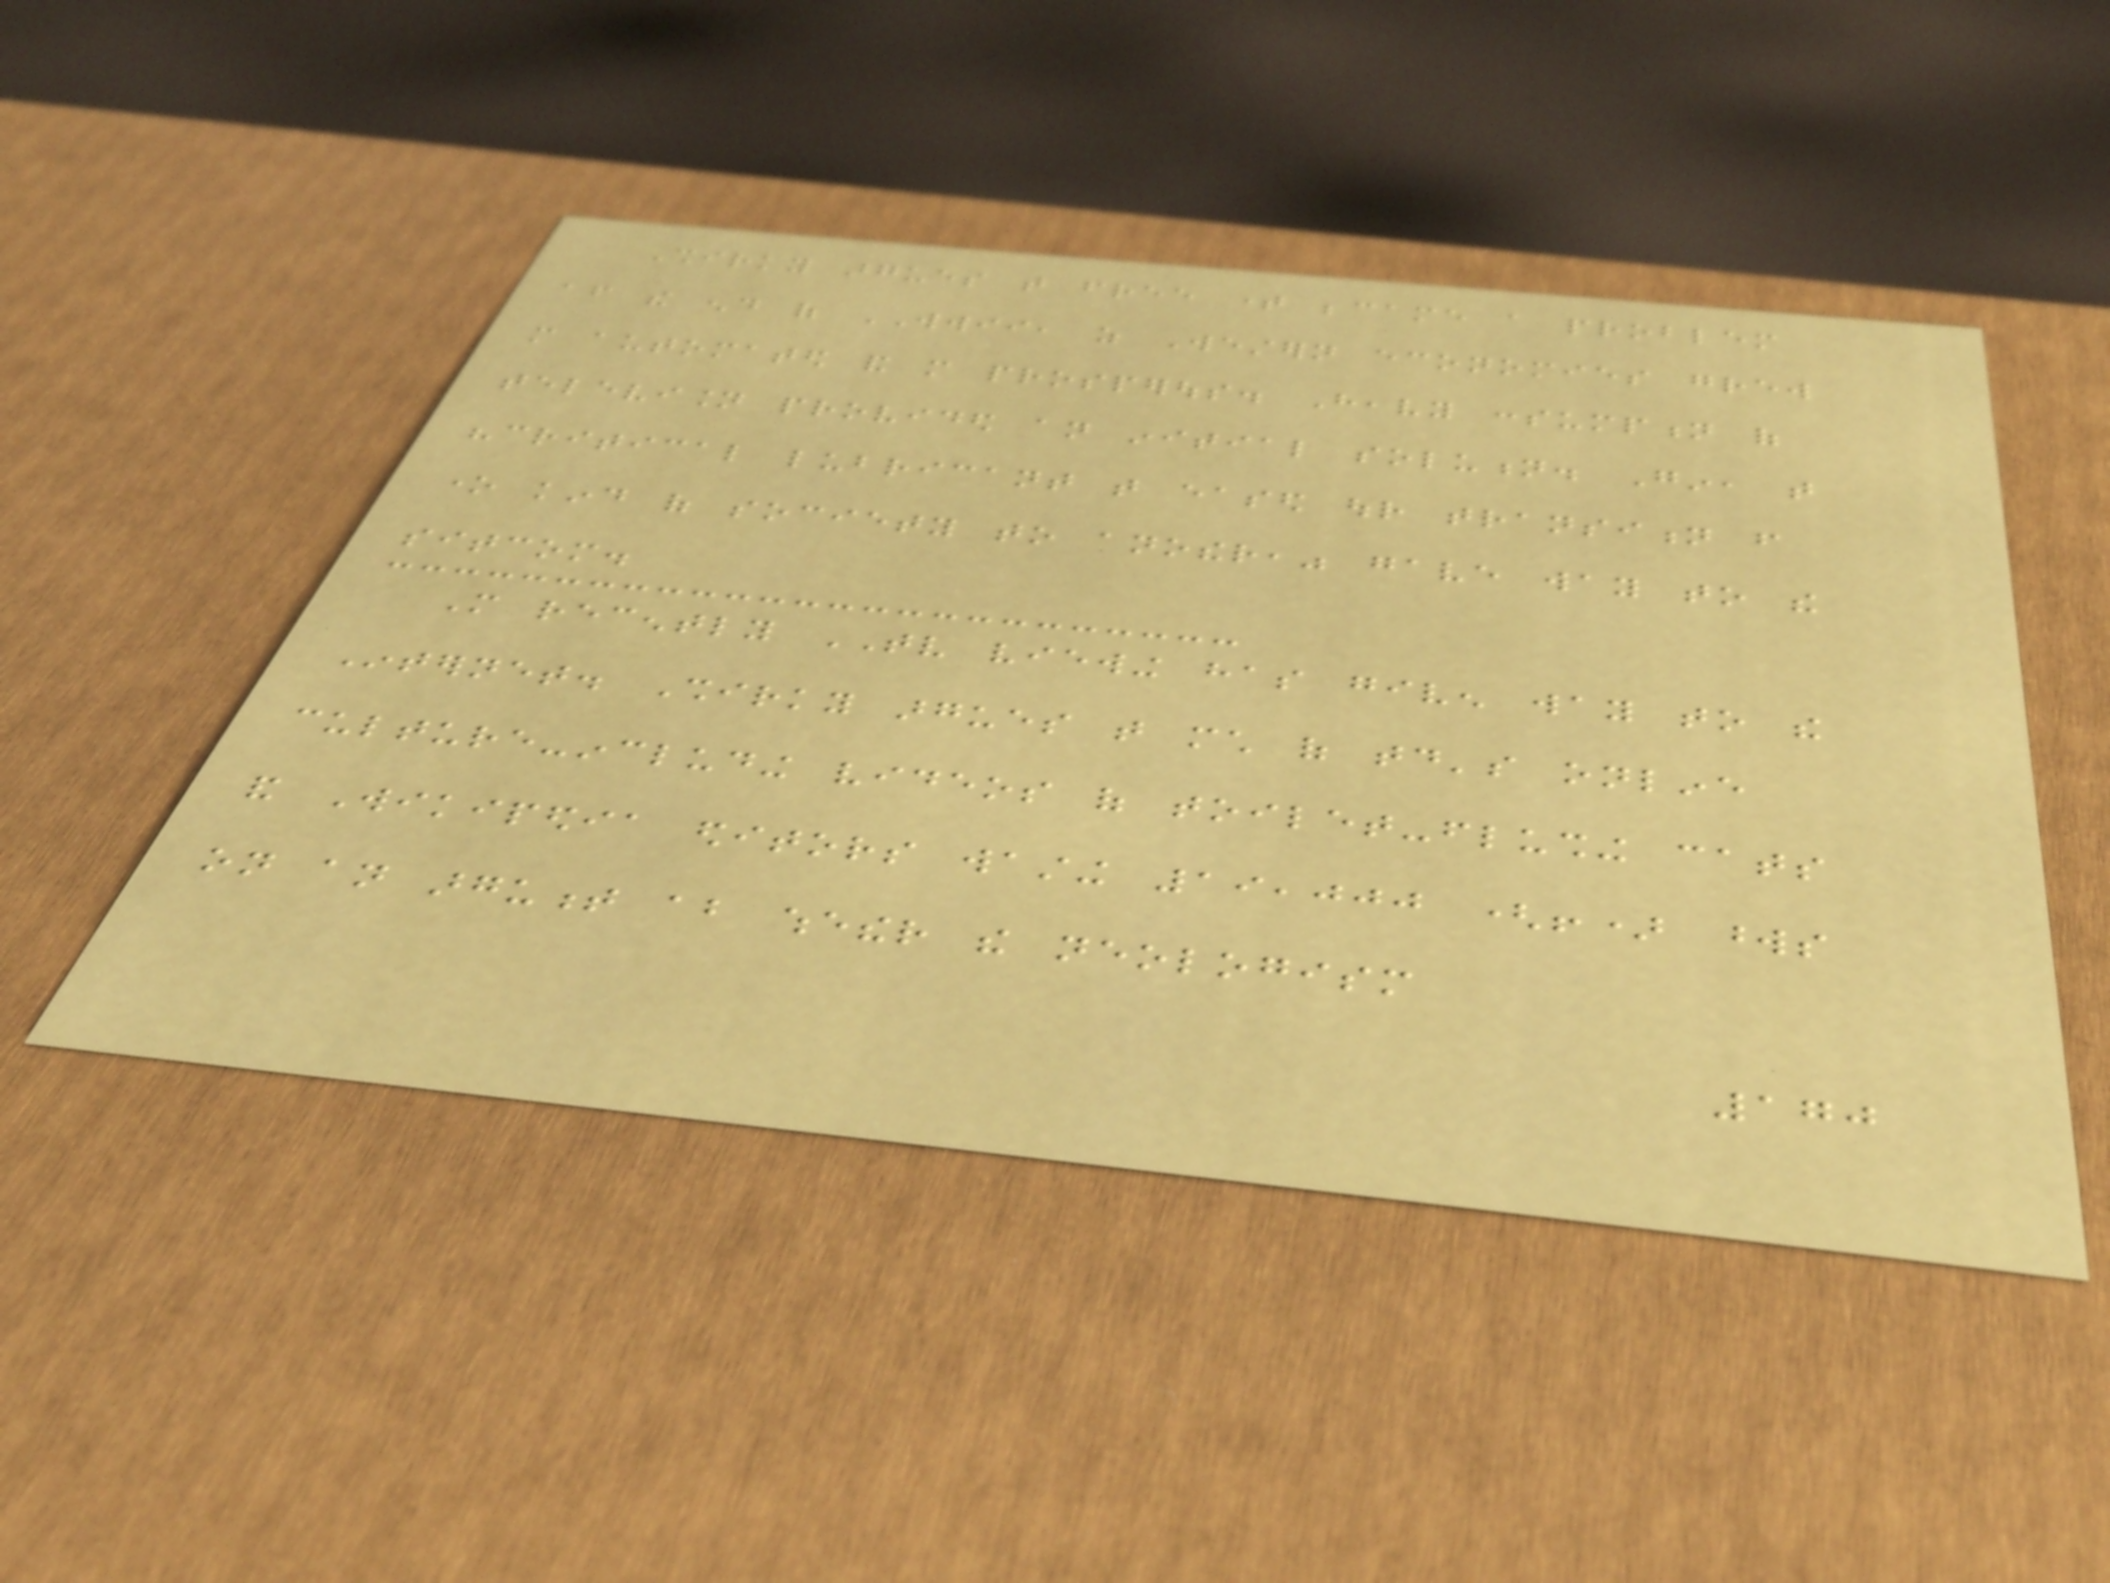Shirky argues that free time became a problem
after the end of WWII, as Western economies grew
more automated and more prosperous. Heavy consumption of
television provided an initial solution. Gin, that
"critical lubricant that eased our transition from
one kind of society to another," gave way to the
sitcom.
More recently TV viewing has given way to the
Internet. Shirky argues that much of today's online
culture-including videos of toilet-flushing cats
and Wikipedia editors wasting 19,000 (!) words
on an argument about whether the neologism
170
